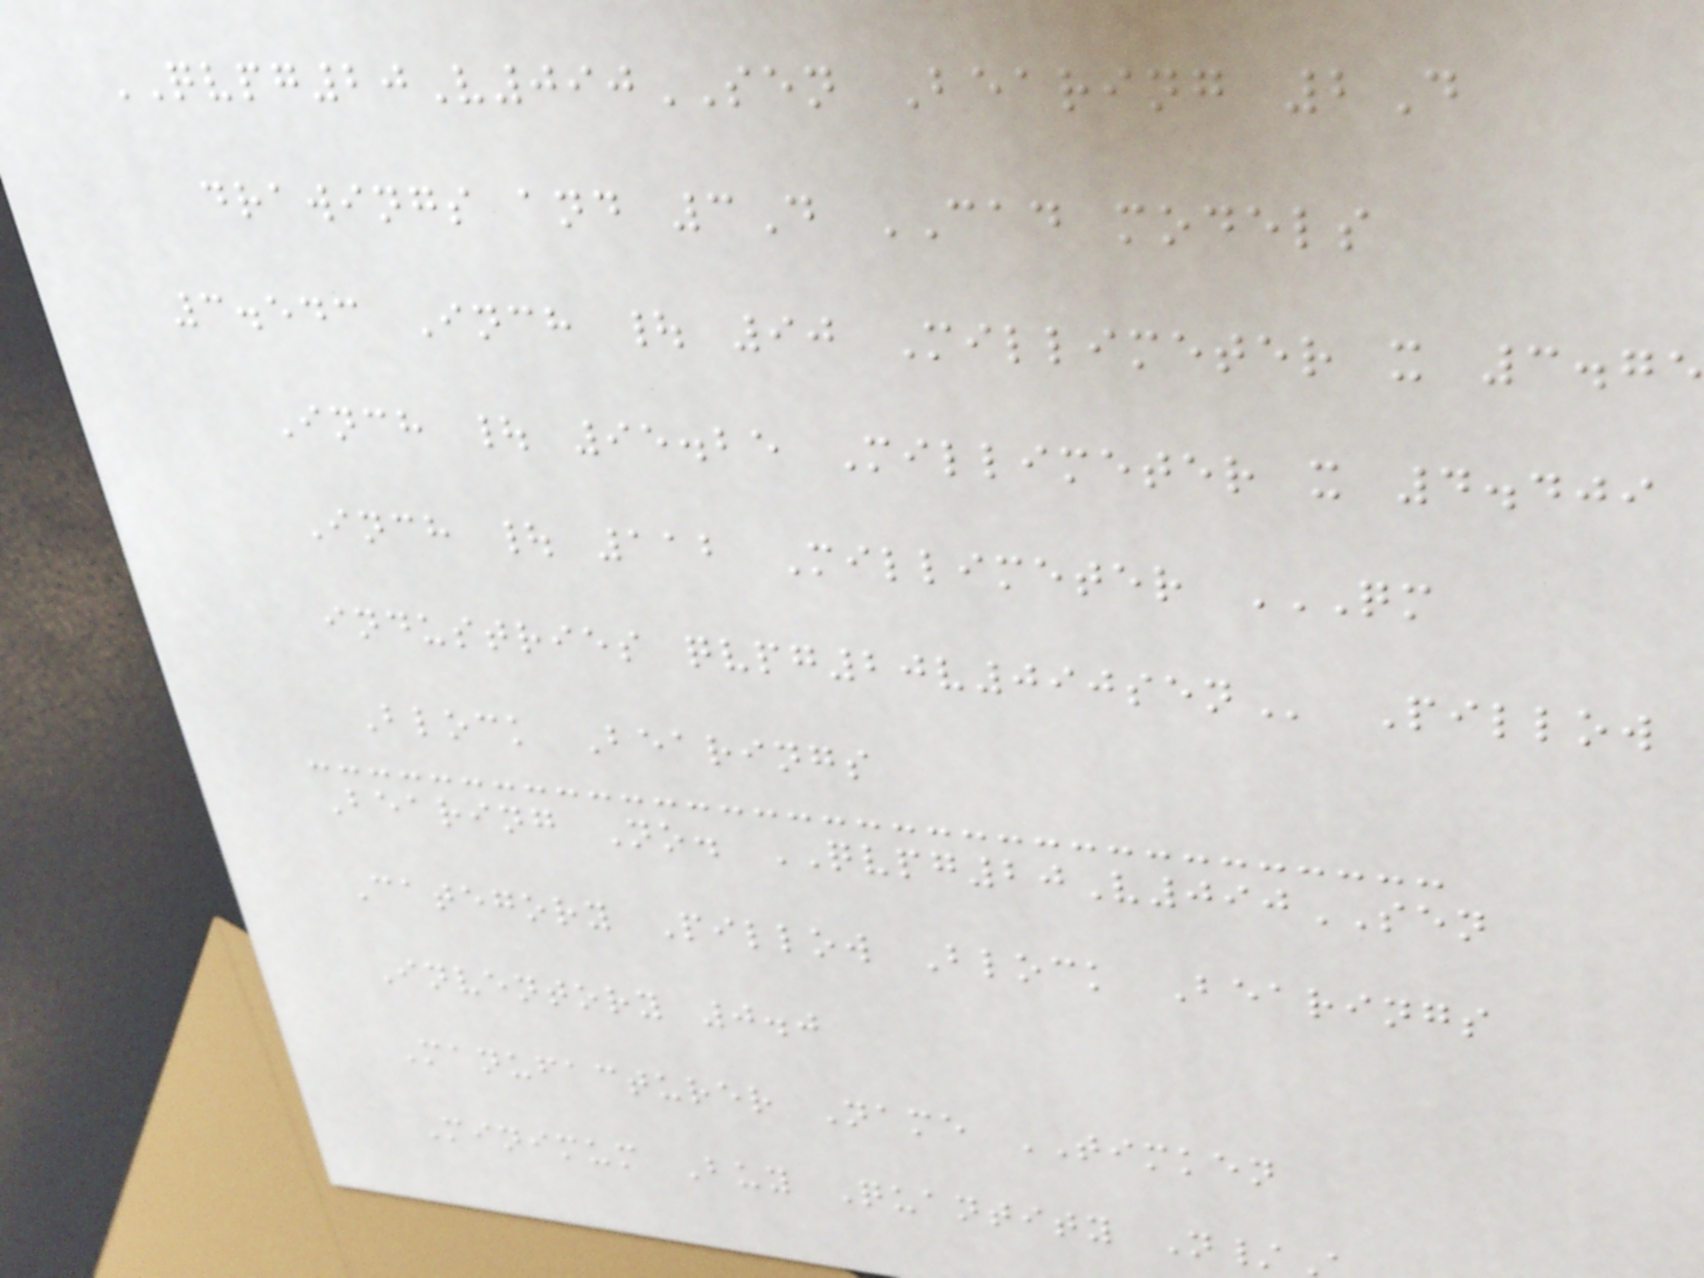QVPG20V090SEN Bearing 2D
drawings and 3D CAD models
3.543 Inch | 90 Millimeter x 3.75
Inch | 95.25 Millimeter x 4.409
Inch | 112 Millimeter QM
industries
Block Bearings
Bearing No. QVPG20V090SEN
Category Pillow Block Bearings
Inventory 0.0
Manufacturer Name TIMKEN
Minimum Buy Quantity N/
